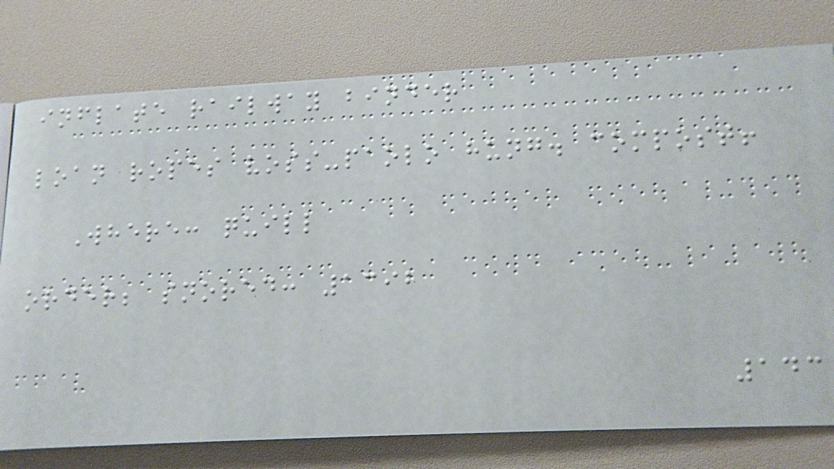inflate railway binder
loan ropes voss-paolo hung. compost!
Where: quill
order; snored: 1392
143
